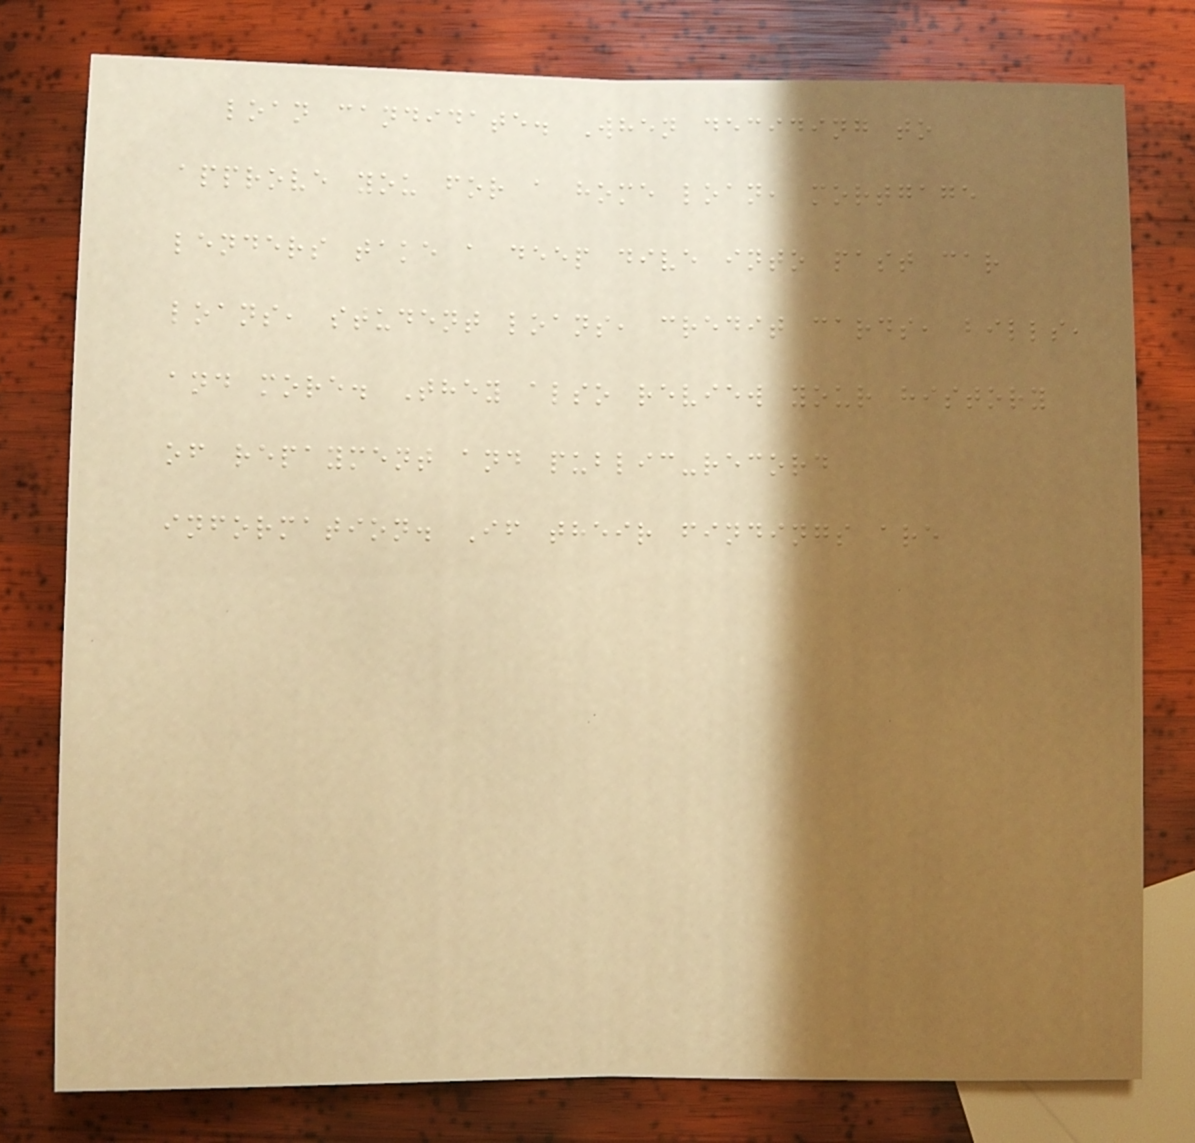loan candidate. When deciding to
approve you for a home loan, mortgage
lenders take a deep dive into past car
loans, student loans, credit cards, bills,
and more. They also review your history
of repayment and public-record
information. If their findings are
